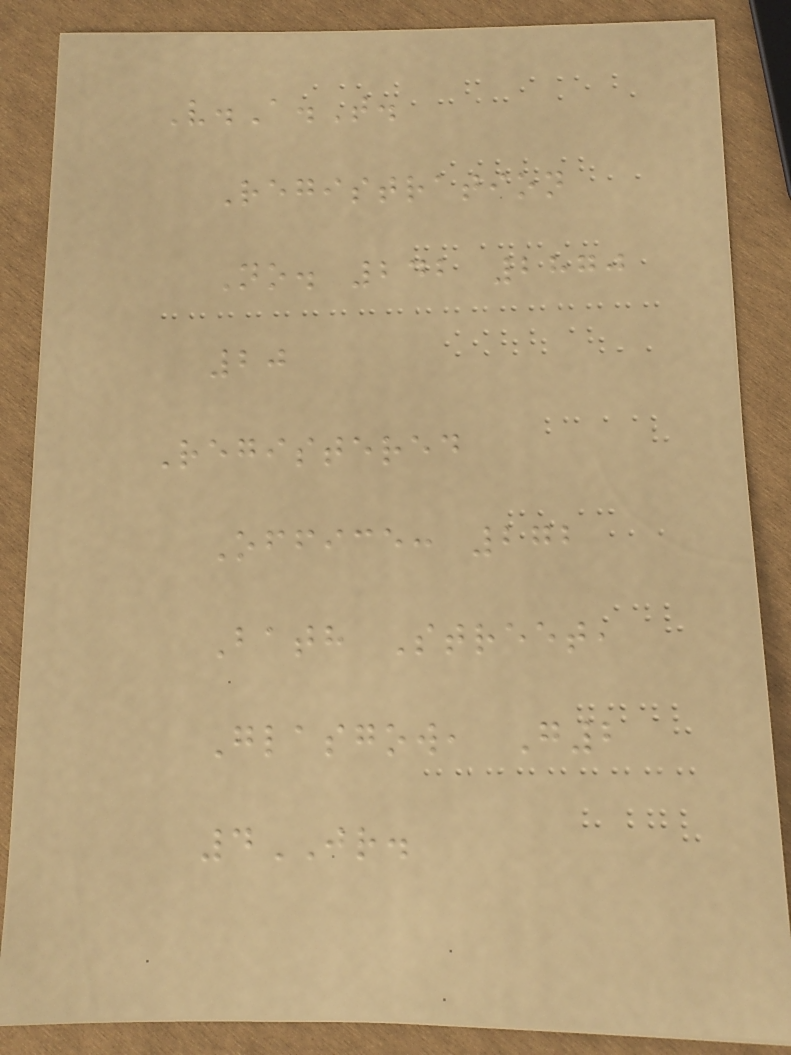V.A.T.
Registration
No. 242 2870
20
Registered
Office: 272
Bath Street,
Glasgow, G2
4JR.
